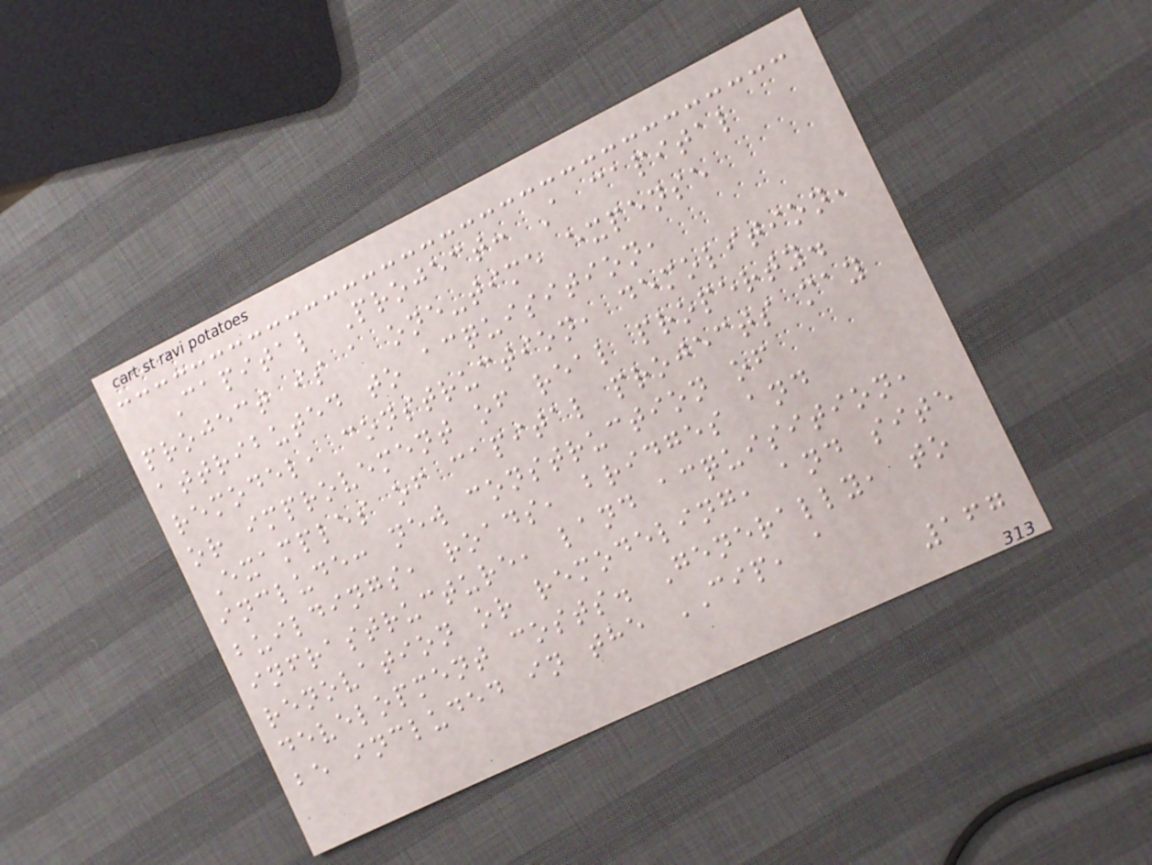Capital Project: A capital
project is a one-time expense
attributed to acquisition,
remodel, construction, demolition,
or improvement of real property.
Examples of capital projects may
include: new construction of
buildings, roads, bridges and
infrastructure, land acquisition,
renovation or remodeling, and site
development costs. Generally, to
be included in the CIP, a
167
